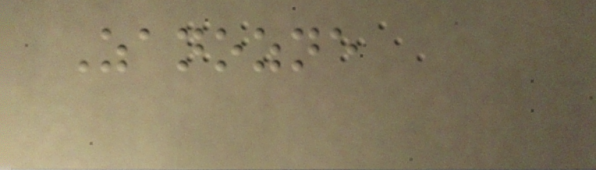Zanozne
